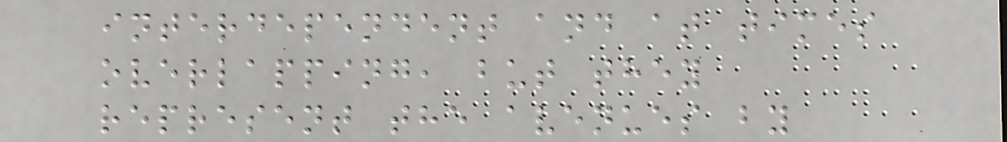interdependent and at times
overlapping, but they
represent the avenues by
